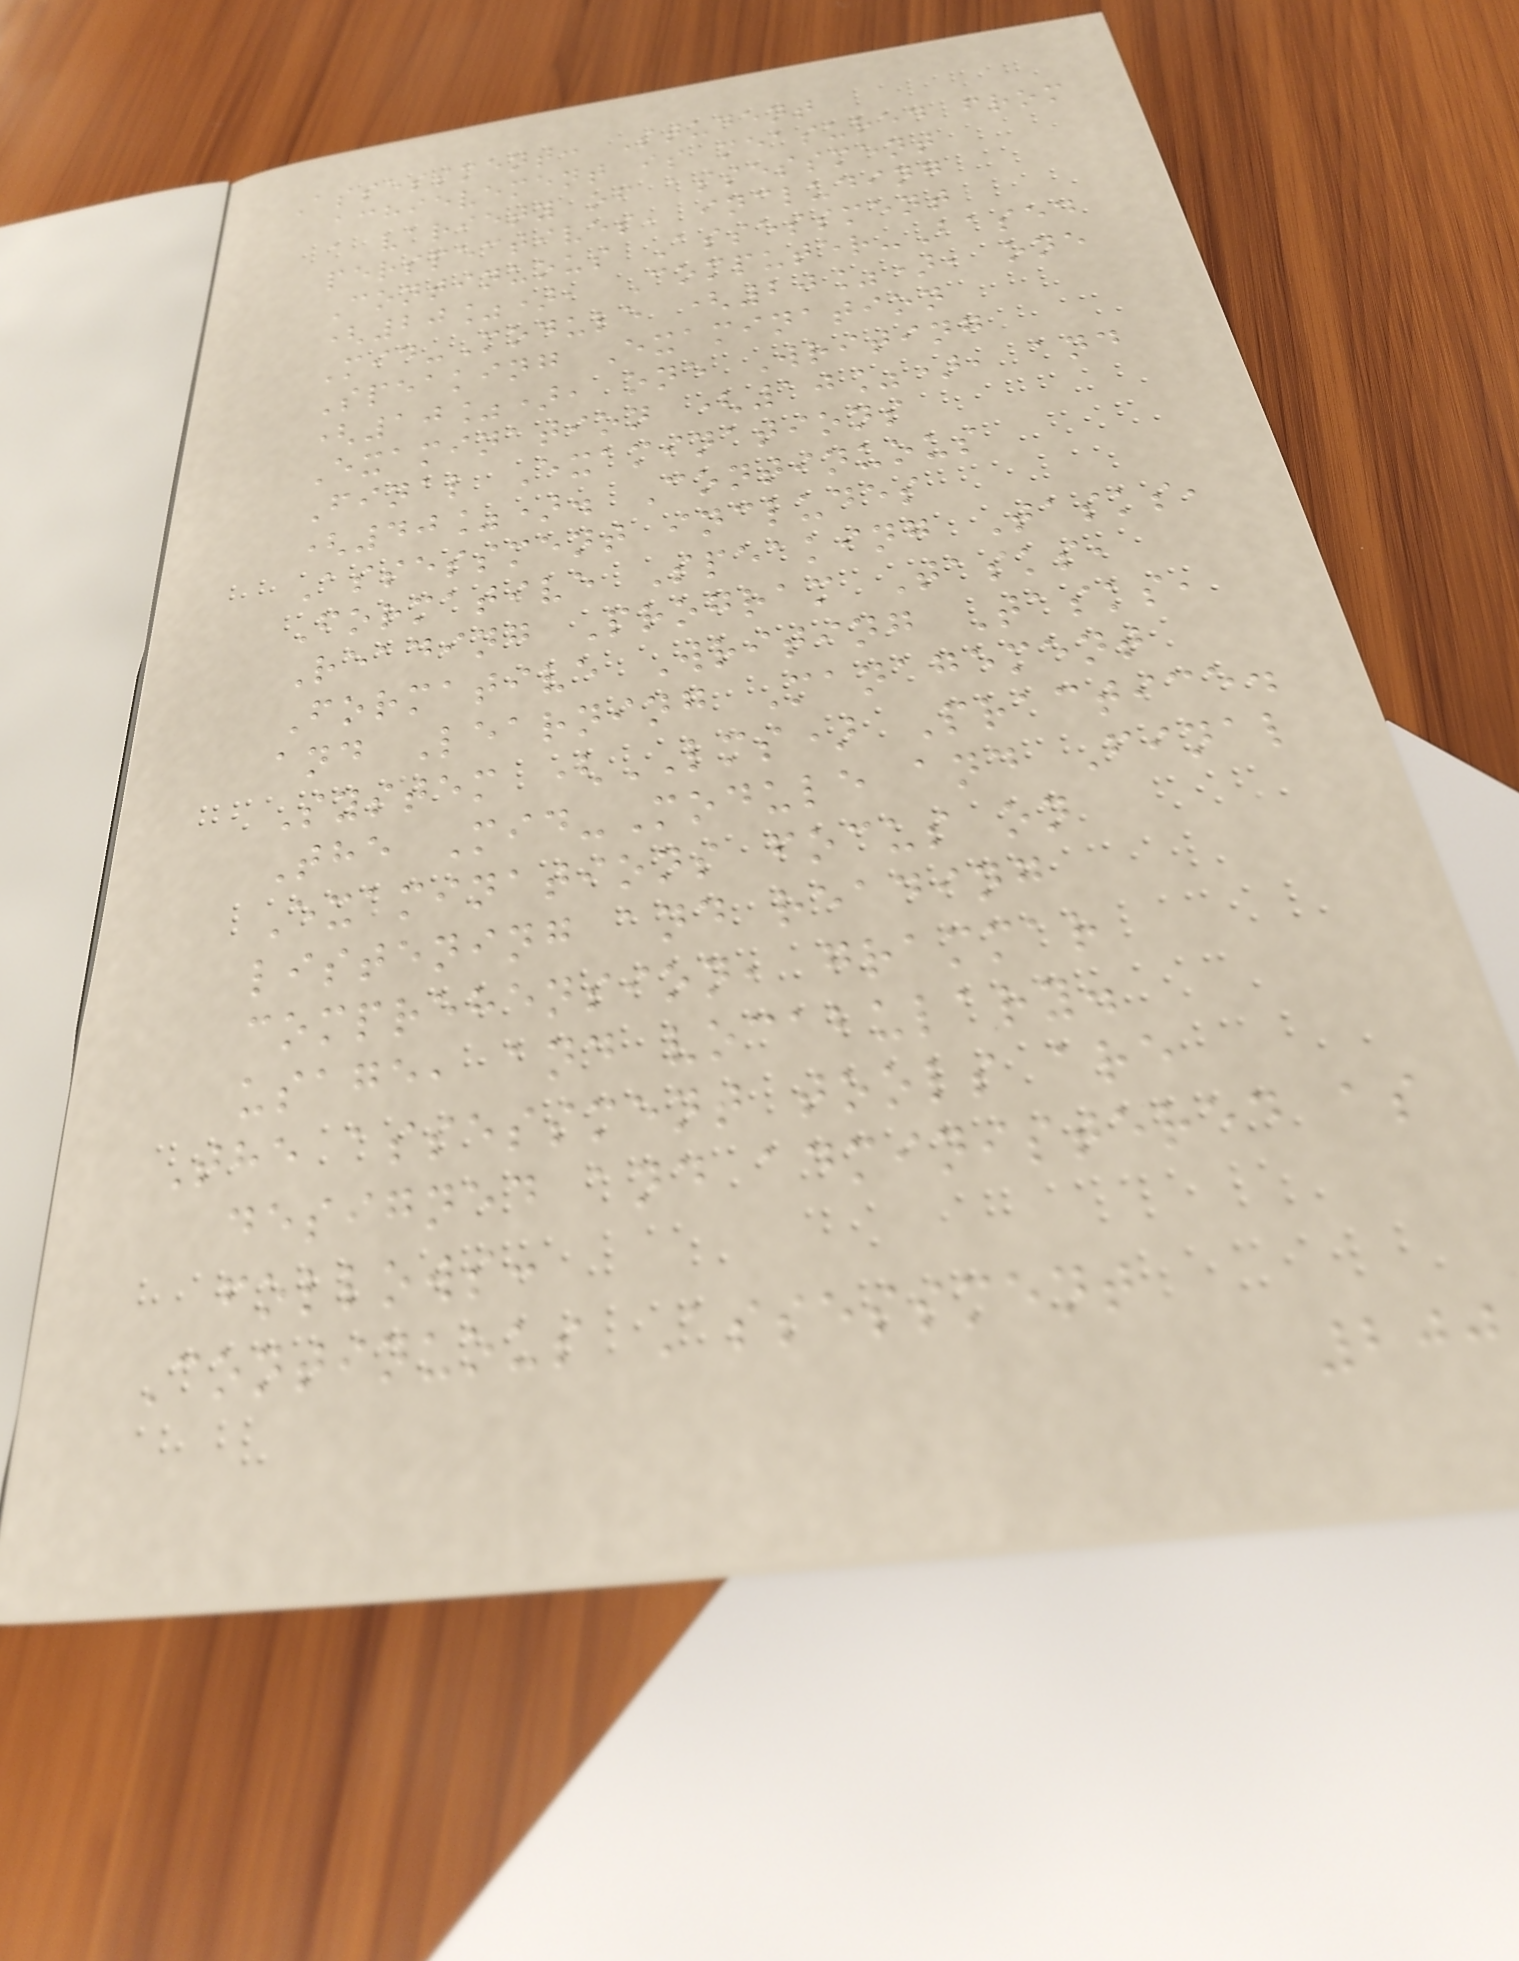Assessment: Student
achievement is measured from
a variety of assessment
perspectives, including
Continuous Assessment
(20%), Computer-Based
Mid-Module (20%), one
Speaking Examination
(10%), one Writing
Examination (10%), and
Final Examinations
(40%). Continuous
Assessment includes
Formative Speaking Tasks,
Reading Program Tasks,
Formative Writing Tasks,
and Learning Management
System (LMS) Practice.
The Mid-Module and Final
Examinations focus on
listening and reading
comprehension, grammar
usage, and vocabulary.
The assessment tools are
designed and administered as
follows:
Continuous Assessment
200
